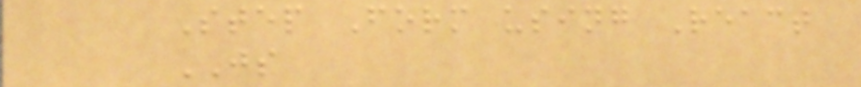Step Form using React
JS
